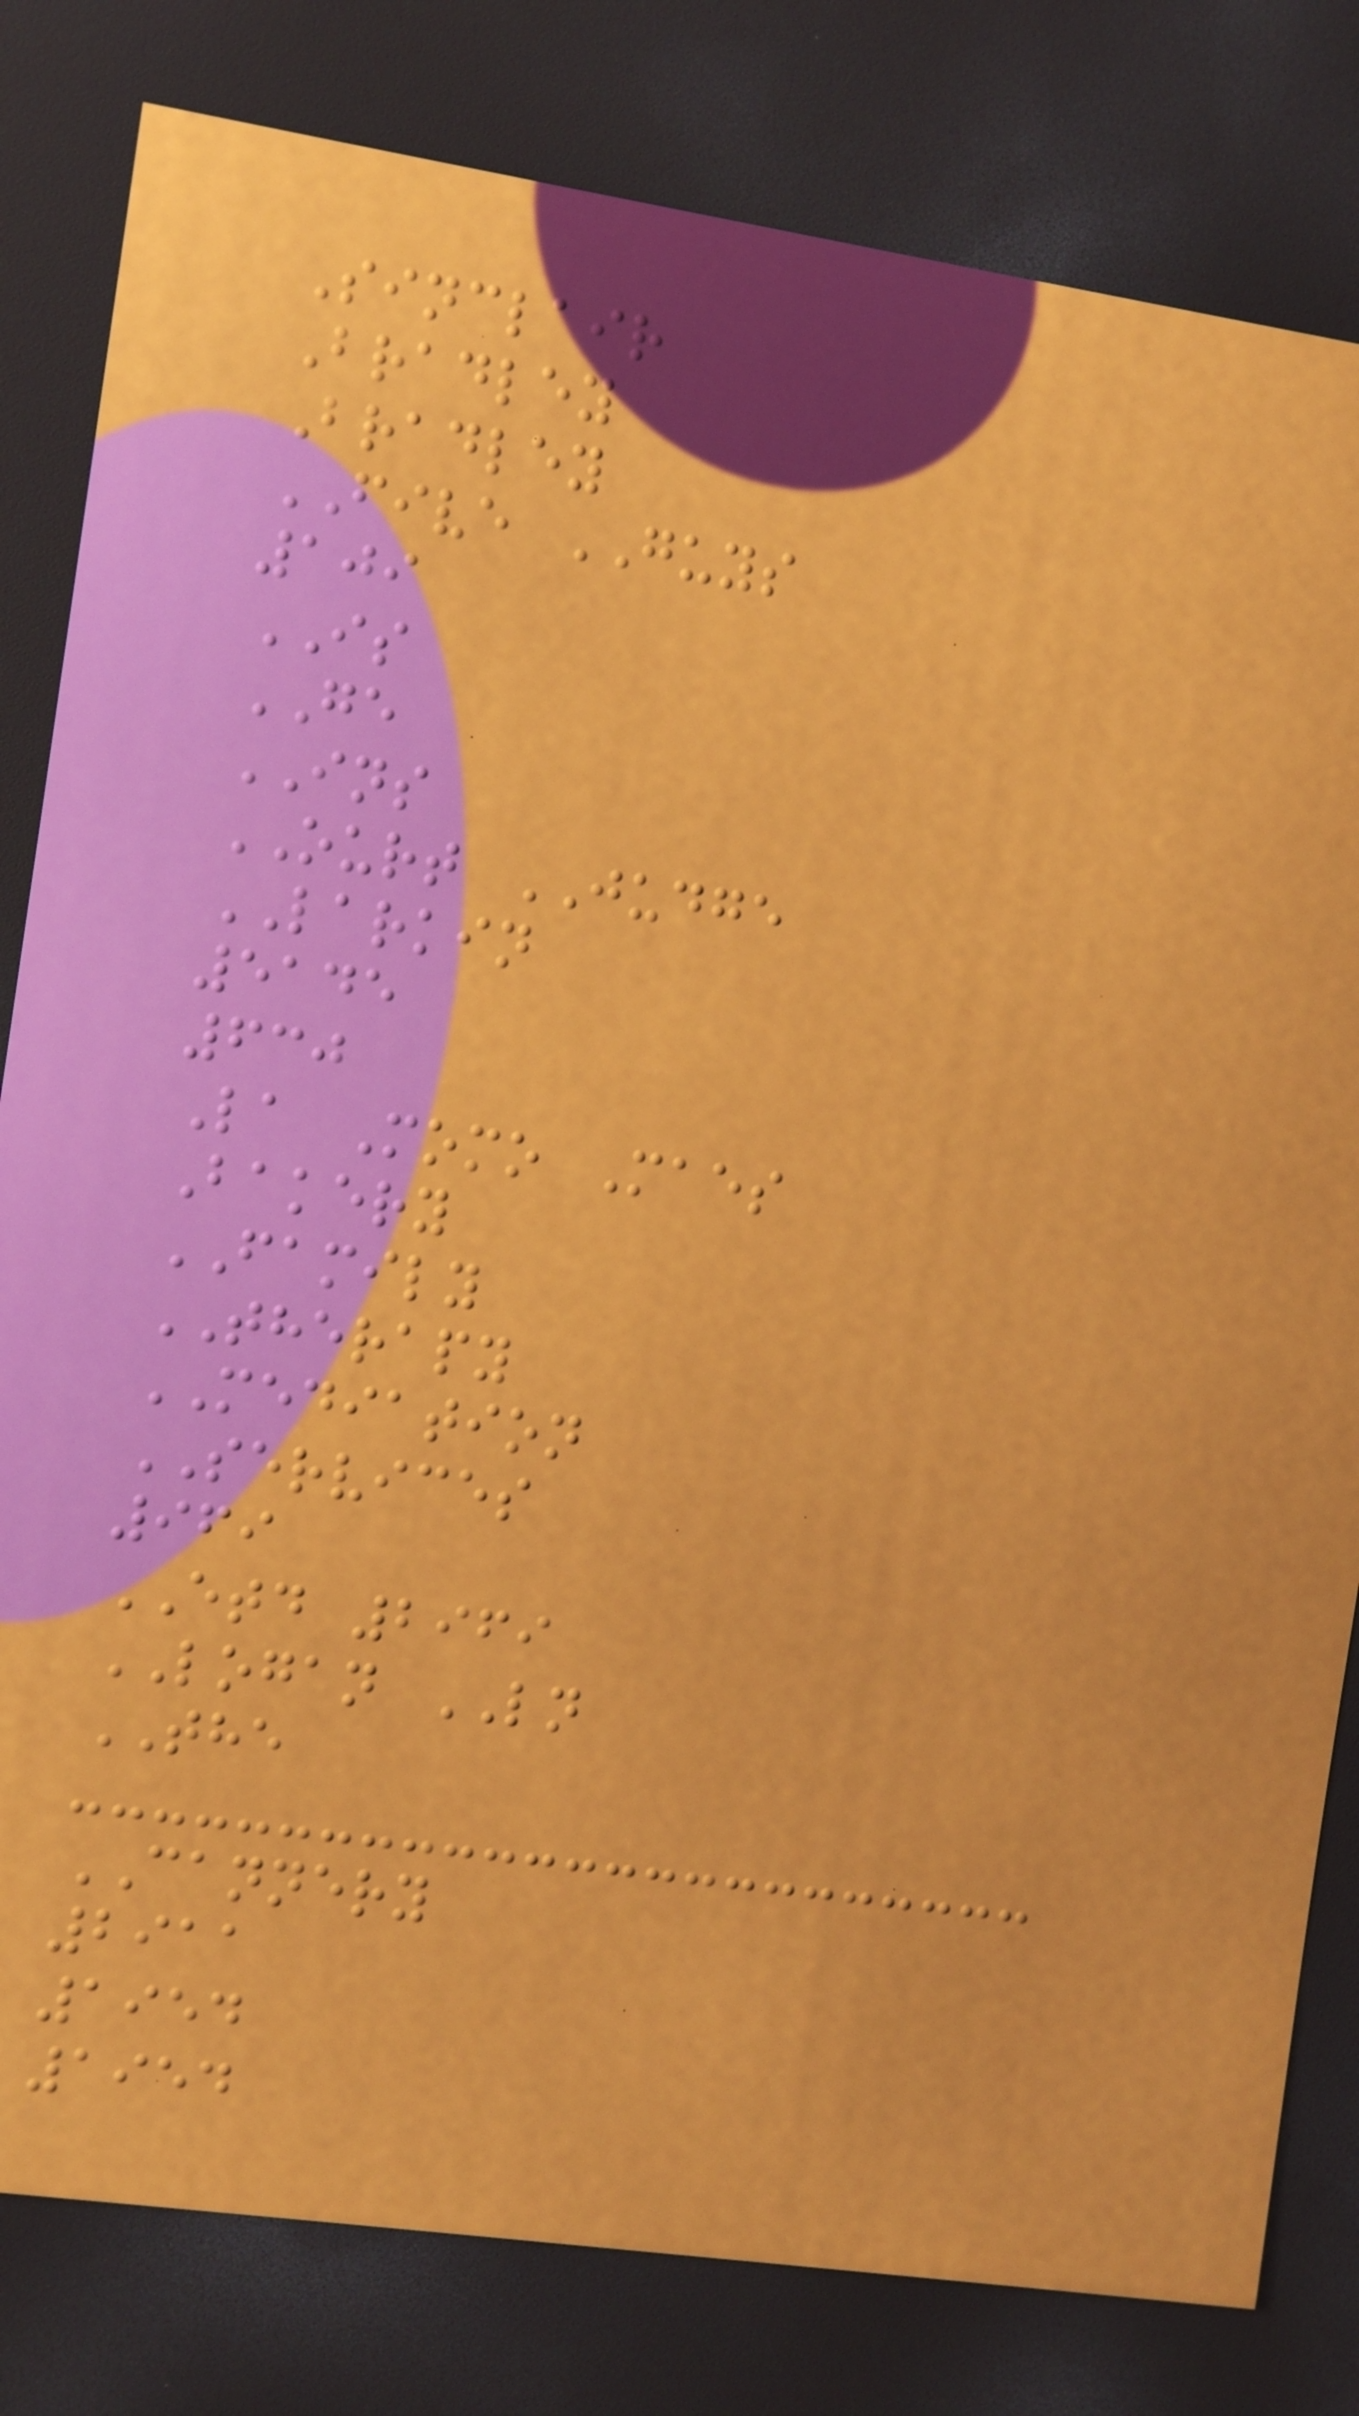Sinclair
Bradley
Bradley
FIVE GUYS
109
IS
GE
INS
OURT JUDGE
LARKIN
5145
630
La Momo Maes
Bakery
FAMILY
THERAPY
MEDIATION
SERVICES
969
ETD 2969
LOGAN LN
THE
CANNERY
2911
1954
1954
